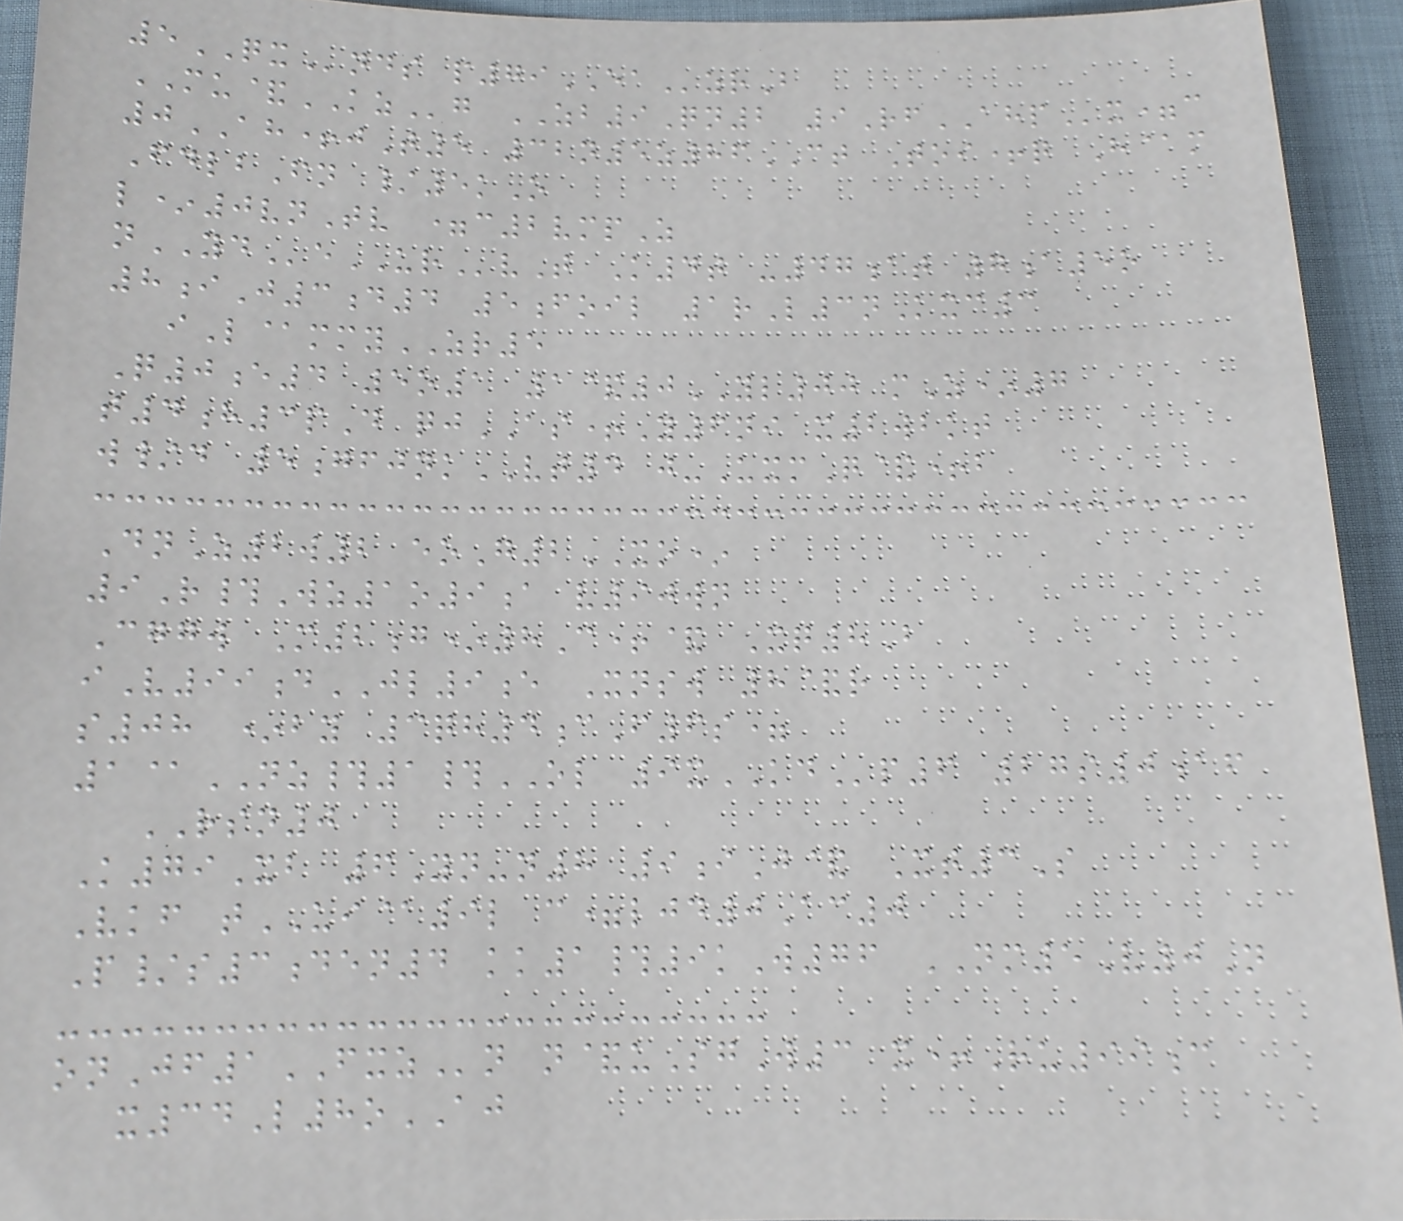5QXnds p79EAzrB
MU&KZg ZB9Qn2 9RfAHPx=c
0AH+jT5 32n5z86CT Toi+q H@m
FdlbFn /5kO
l*0vnTv =c2vmpZ
nYDeURvT K4t -47at 7a5o
8iJ3d4 5foil 1rL3nKxc3
iL@mmyZR5
Q0e4 5o1 1&0YL00 mZ*7
t4h3pD qjAS+Y6ni x2wbkt
w/d 5gfjnkVT4 j-UxmQ&+b
DnZ2w2 eoG2XO*
9R#Wz1o9a v90wn
Cggw M2g*8C+& Xq8B
iV99dJL9e Xnsw 8&r
s08 *by 3qh4cF6s=
1@NZ#1#OL 9xKDp6 27s0af
RSN0
K79Xb 6Yn-n8 9iJ& Xt3S
Vkf tUI@9l c=ljd0Ac0
P/s3den4 kk1#9kW76 NM5V0N
onJf1FXZn n&uSgW3 x+Ru99c
x34L8oAJ
